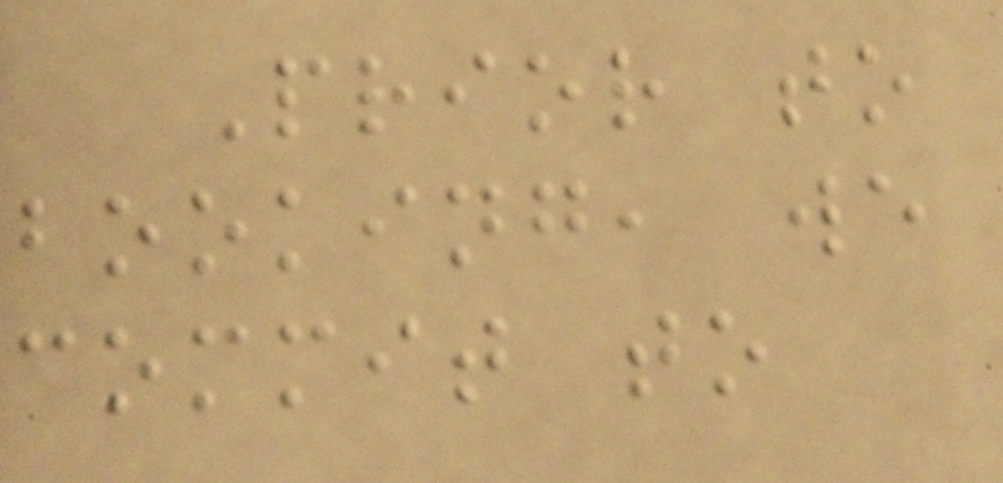Prior to
booking, we
commit to
